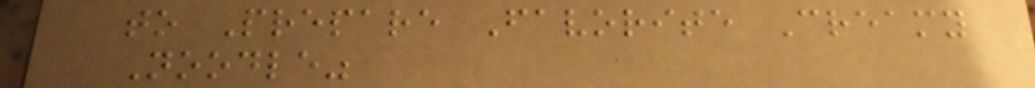to Prepare Favorite Creamy
Noodle"
